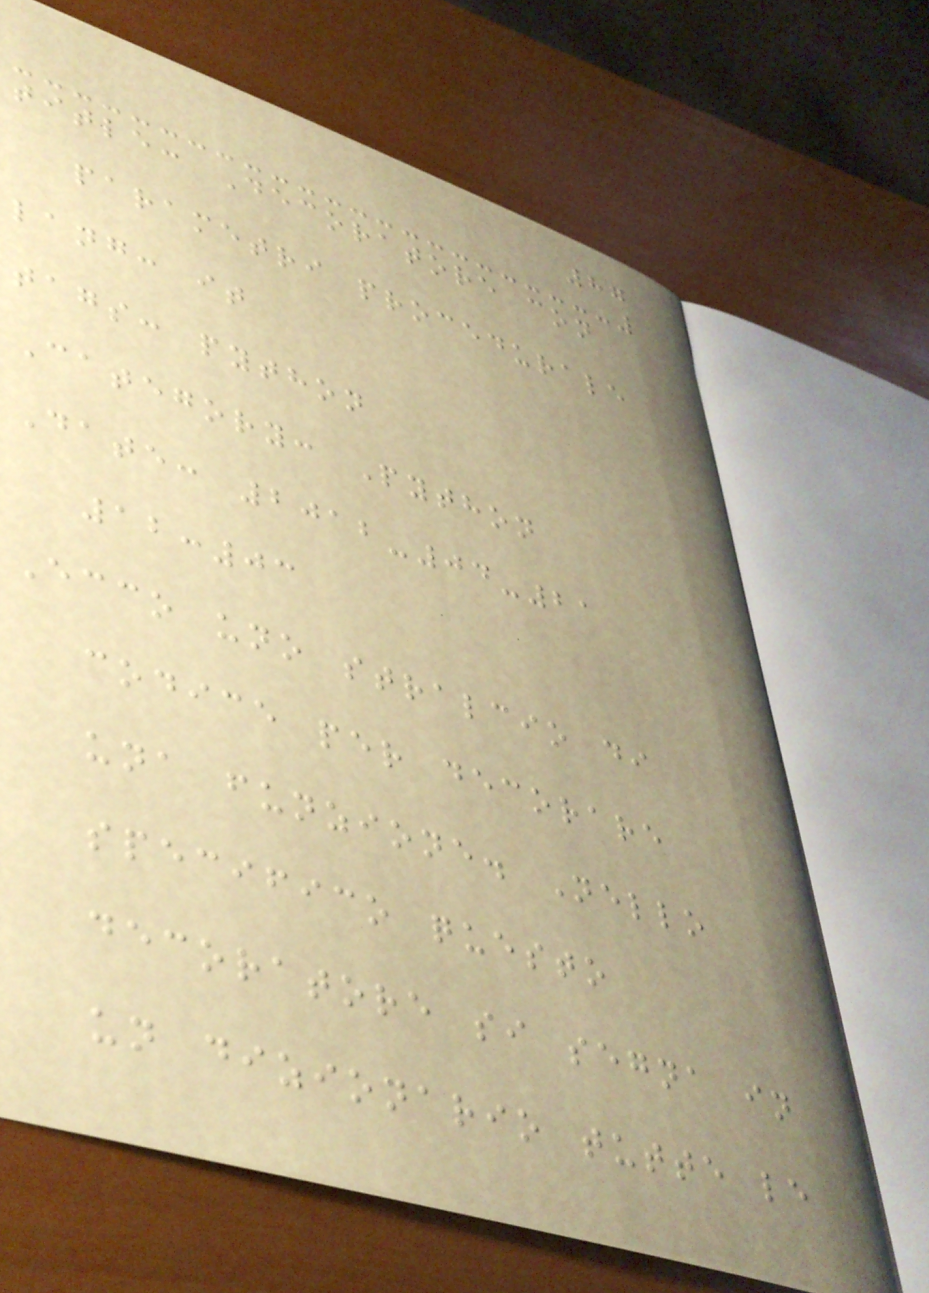87
title: Decoratore con
parametri procedurale
lang: it
tags: python
Category: Python
Date: 2012-04-21
12:03
Ecco uno stralcio di
codice per decorare
una funzione. Nello
specifico questo
decoratore si segna in
un dizionario tutte le
